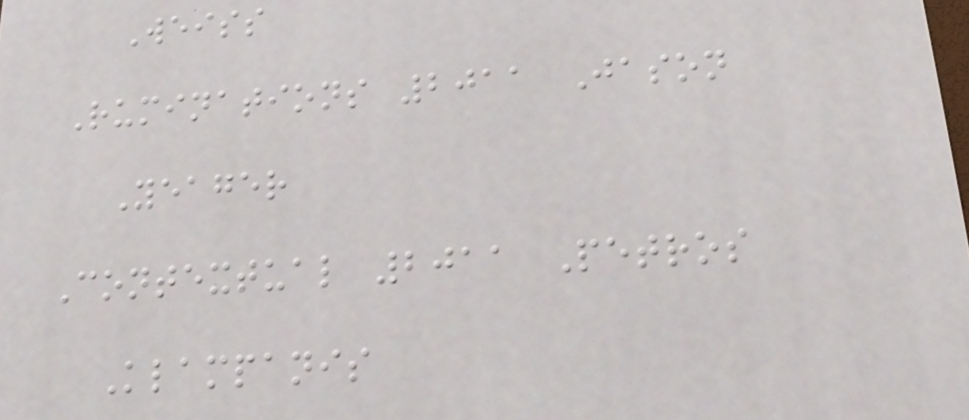Weiss
Ruminations 2011 Jason
Yeager
Contextual 2011 Petros
Klampanis
